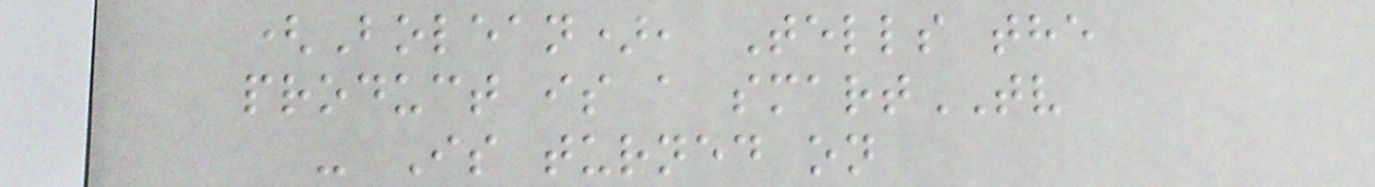(Bolean), Tells the
product is a smartTV
- Is turned on
